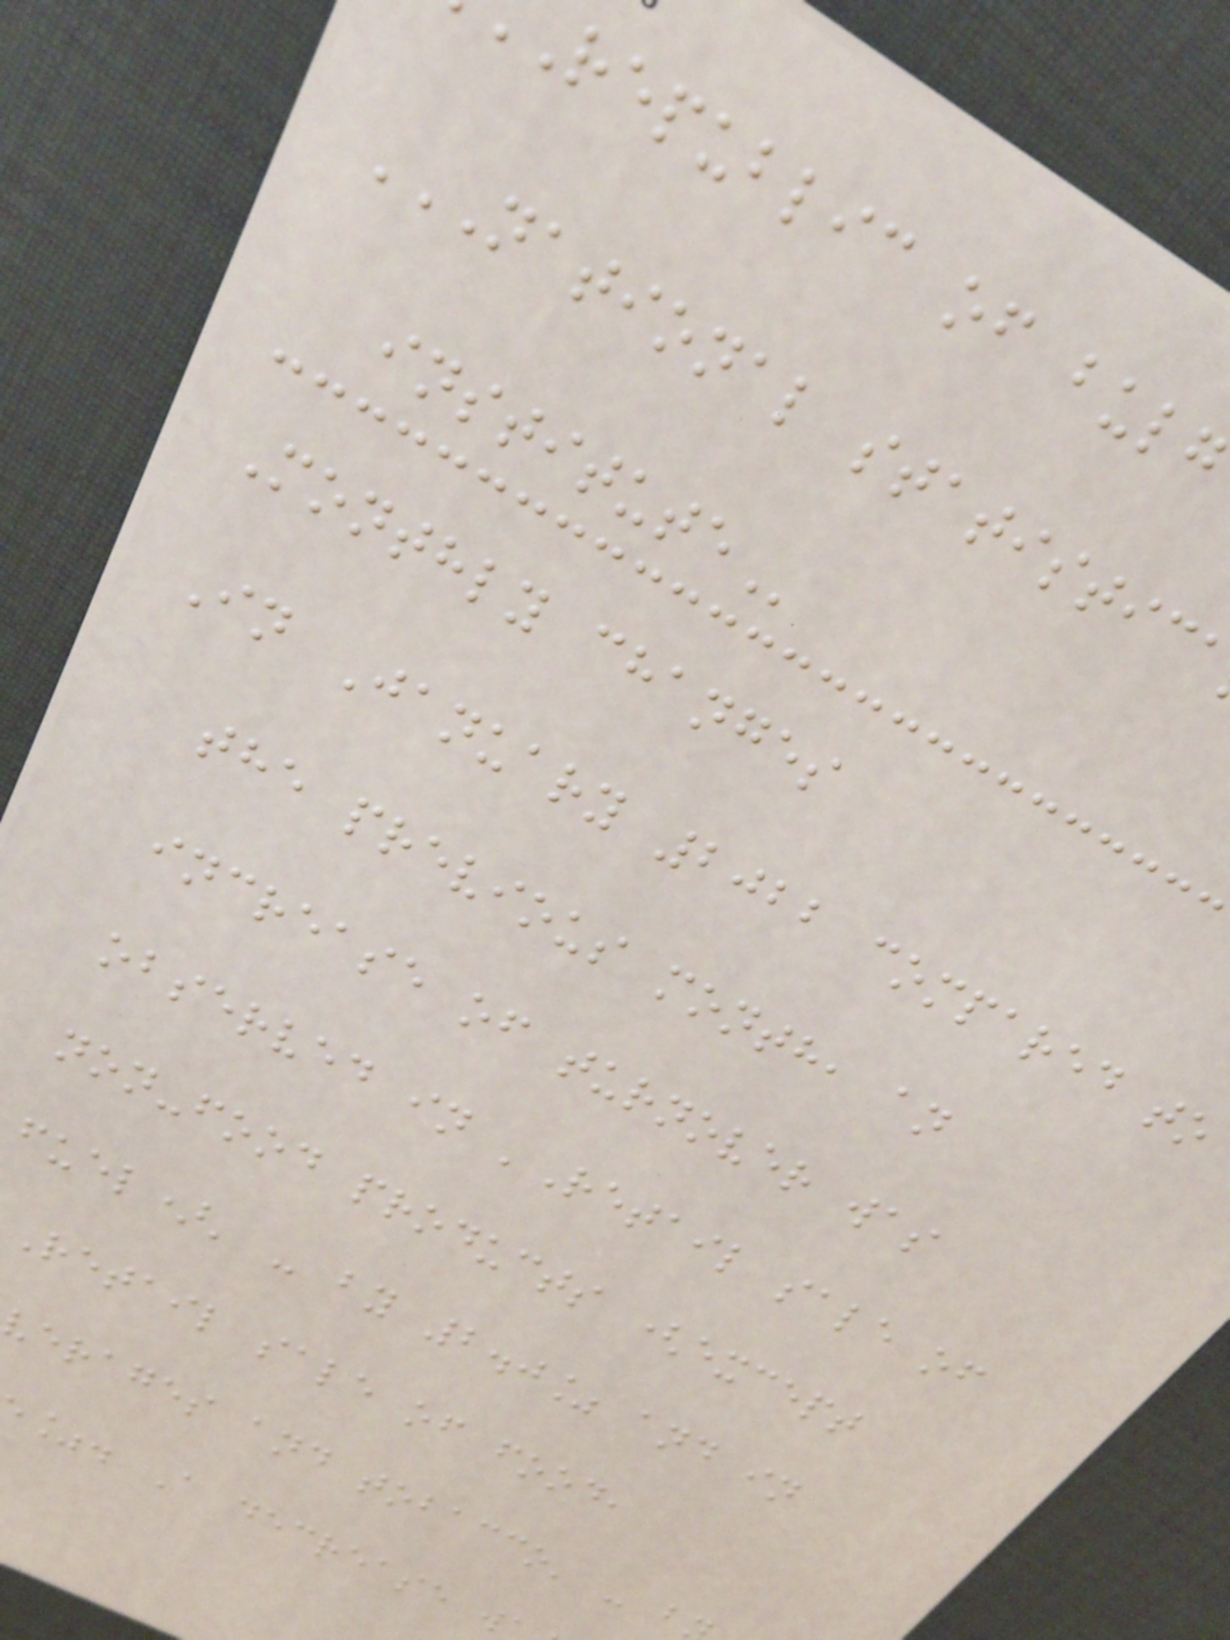republic of
Monthly changes
In January 2022 compared to
the previous month, an
increase of turnover was
observed in 'Retail sale of
non-food products (except
fuel)' - by 2.0% and in
Retail sale of food,
verages and tobacco' - b
%. A decrease w
